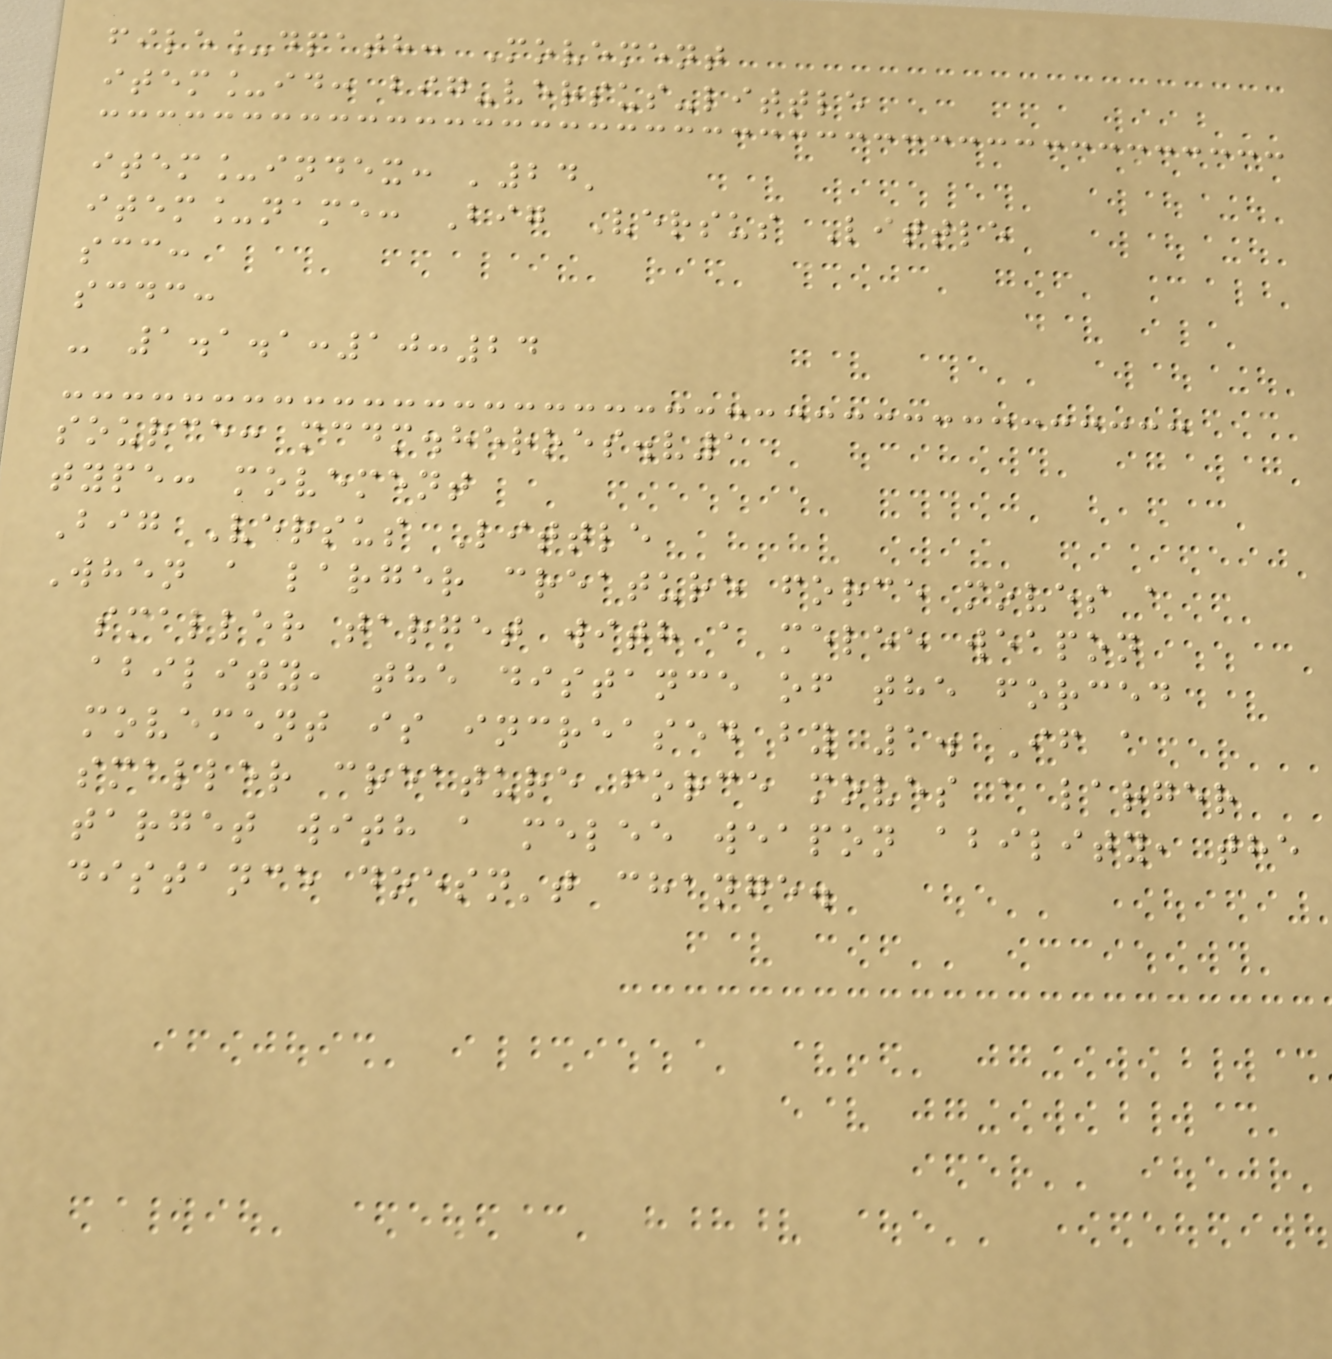file_dpath: Movement
item_id: big-versus-little
item_index: '24'
item_name: Big Versus Little
scc:
scdc:
- 1.1.1:10:24
source: mcdm.heroes.v1
type: movement
Big Versus Little
When a larger creature force moves a
smaller target with a melee weapon
ability, the distance of the forced
movement is increased by 1. If a
smaller creature force moves a larger
target with a melee weapon ability, the
distance doesn't change.
